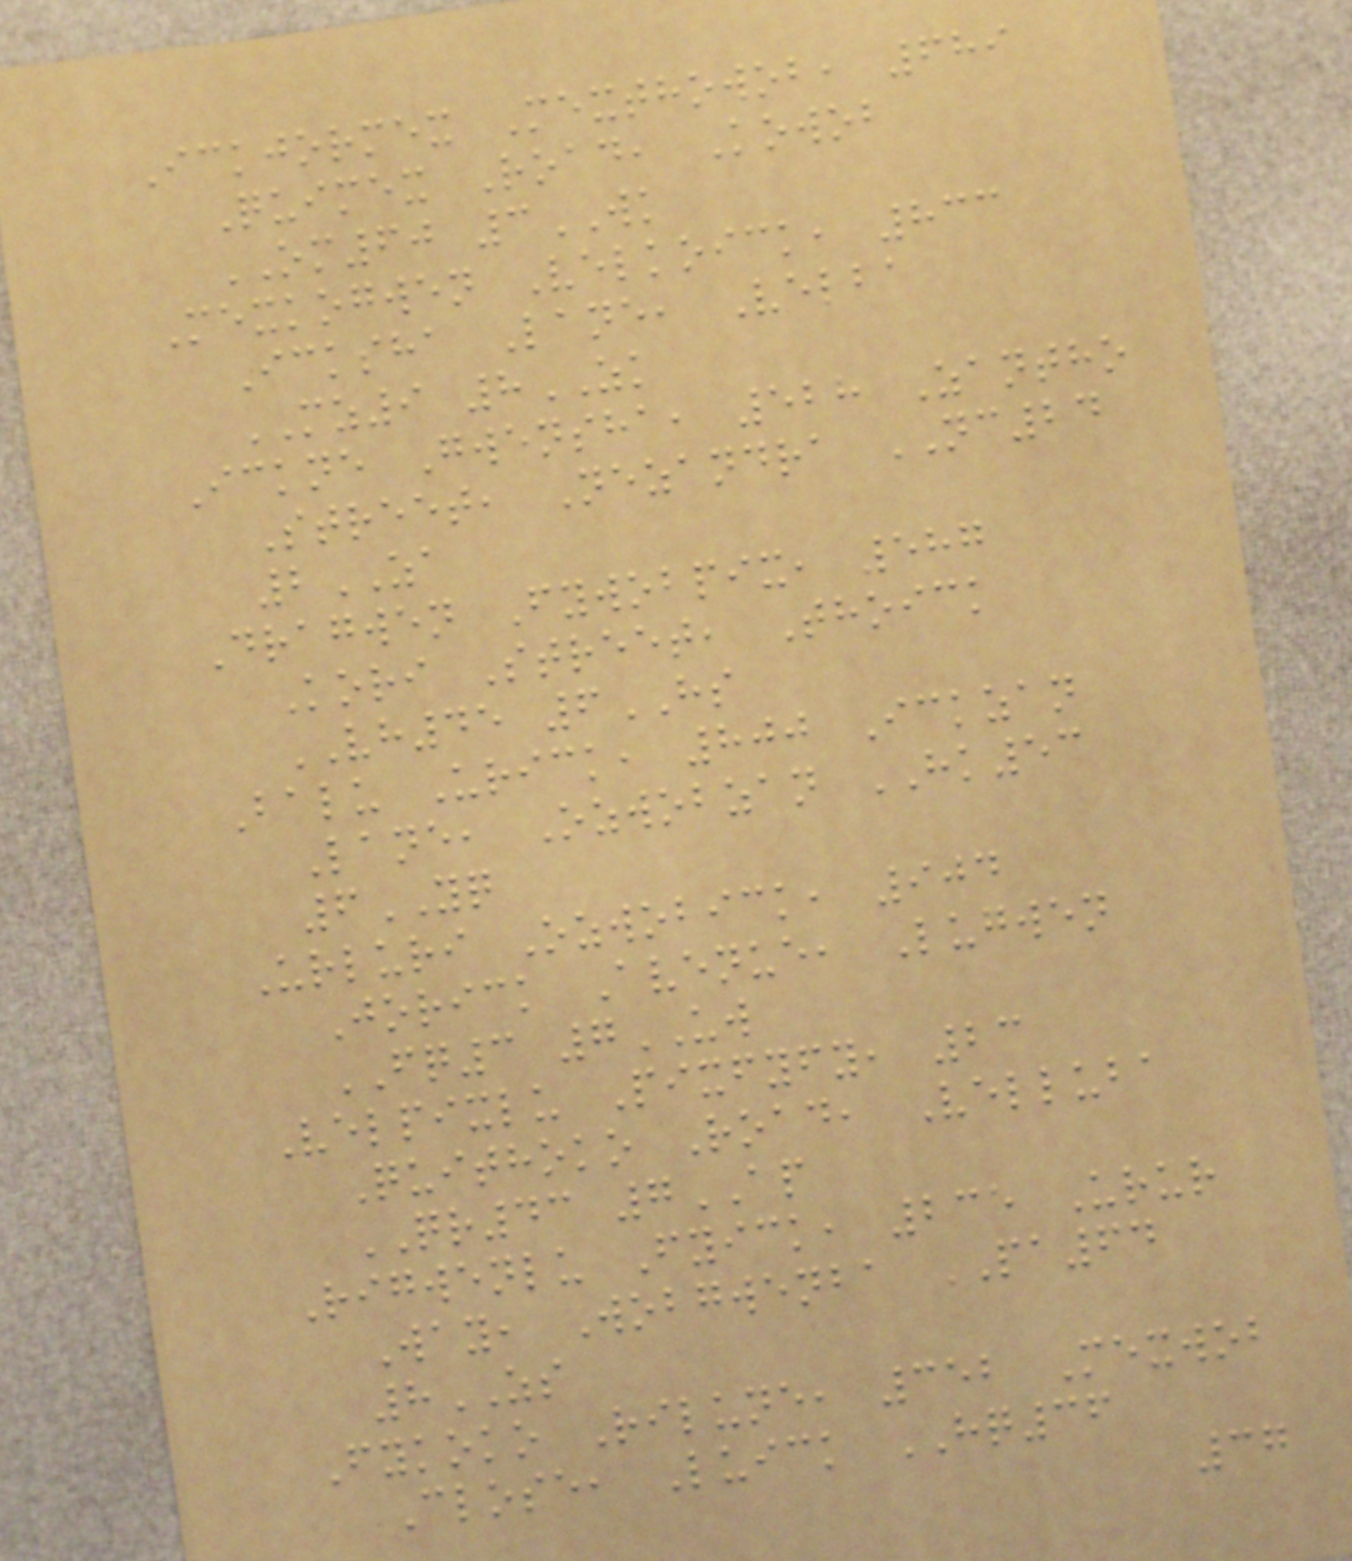Ickjormex Mexthowob, 689
Quimex Road, Kowob
OM60 3WK
Mexkogwen Velkoick, 833
Icksha Lane, Velba
MZ9 8ZK
Ickne Gwensha, 528 Zantho
Street, Nezandra NC24
2ZA
Dragwen Fywobpix, 587
Kori Street, Thoick
VH45 6HS
Balu Urick, 800 Ickzan
Lane, Ozwobzan HK53
6YQ
Urluri Ozwobick, 904
Jorick Avenue, Lugwen
FQ3 7UW
Velpixlu Pixfyfy, 23
Quithoko Road, Velluba
QR43 7AP
Rigwenlu Fyick, 235 Urur
Way, Wobgwenba PA64
8ZS
Fykoko Rilune, 352 Mexwob
Close, Luick HQ36
37
